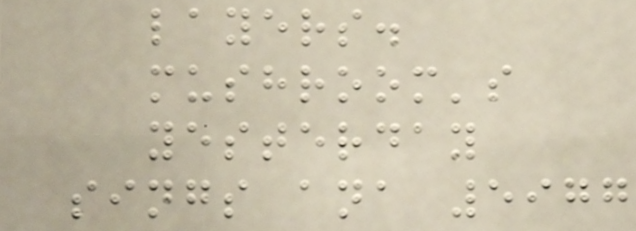layers.
mushroom's
yesterday
sings ana 5977
